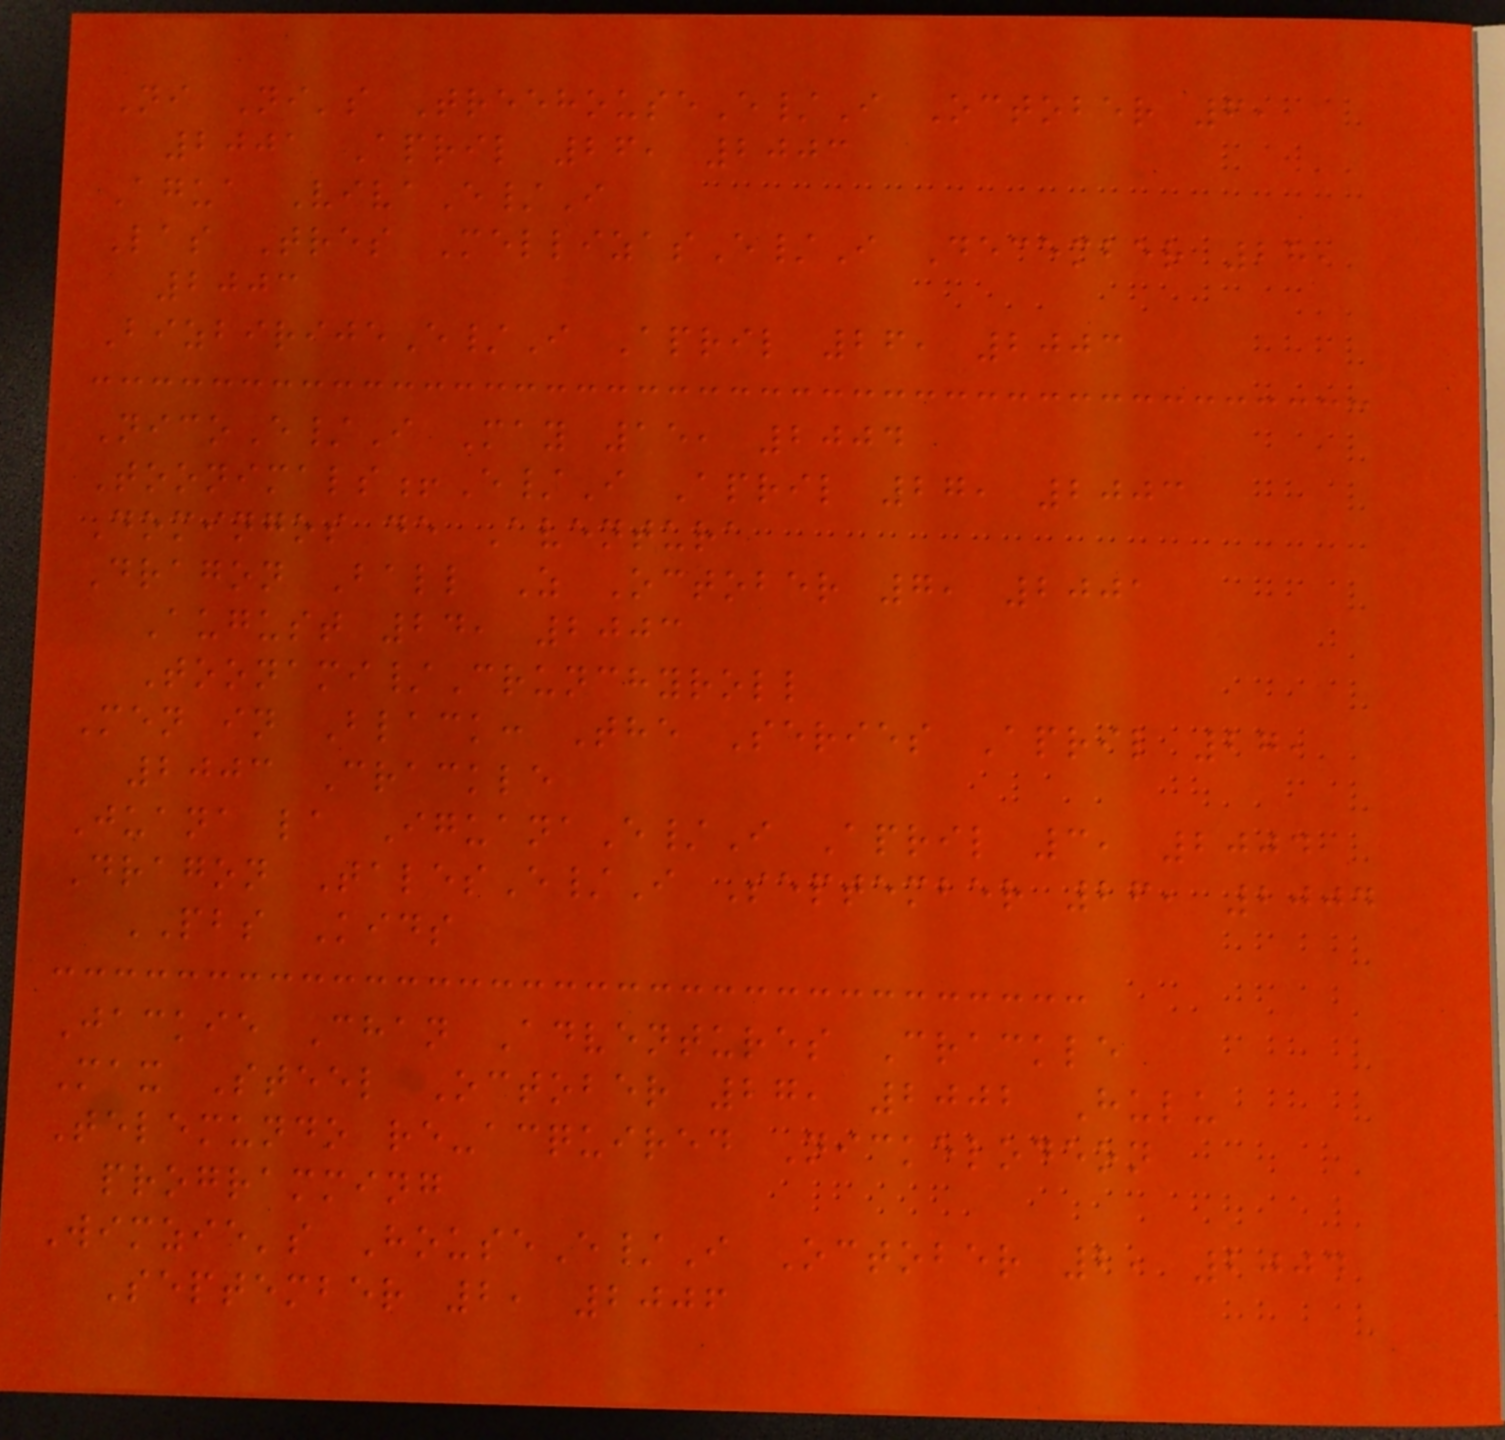Ni Ni's TreehouseE/I October 6,
2001 April 26, 2003
Agua VivaE/I
Las Tres MellizasE/I December 28,
2003
BizbirijeE/I April 26, 2003
NicoE/I May 15, 2004
Toonimals!E/I April 27, 2003
Domingos de Aventura
Dragon Ball Z October 7, 2001
August 24, 2003
Toonami/Crunchyroll
Men in Black: The Series April 27,
2003 Crackle
Juana la IguanaE/I April 3, 2004
Dragon TalesE/I September 26, 2004
PBS Kids
Jackie Chan Adventures Crackle
Max Steel October 27, 2002 Hulu
Telemundo re-acquired Nickelodeon
programming
Wimzie's HouseE/I October 2, 2004
September 2, 2006
